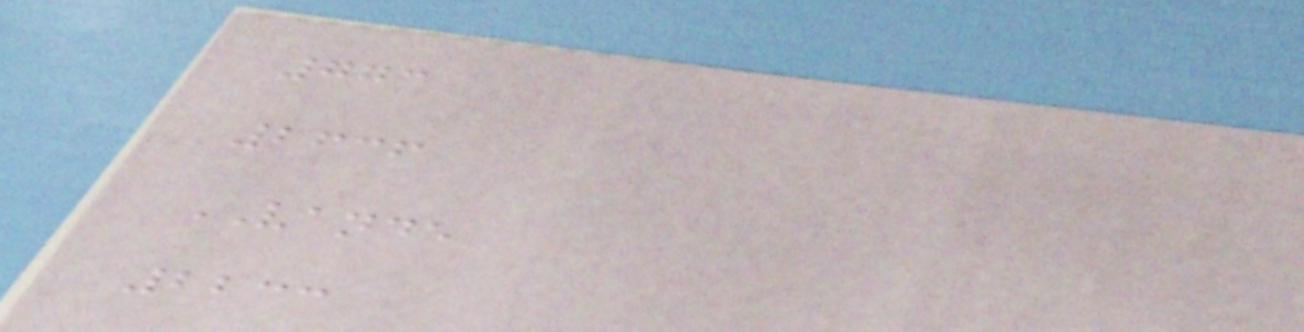773
2636
VANDE
2233
